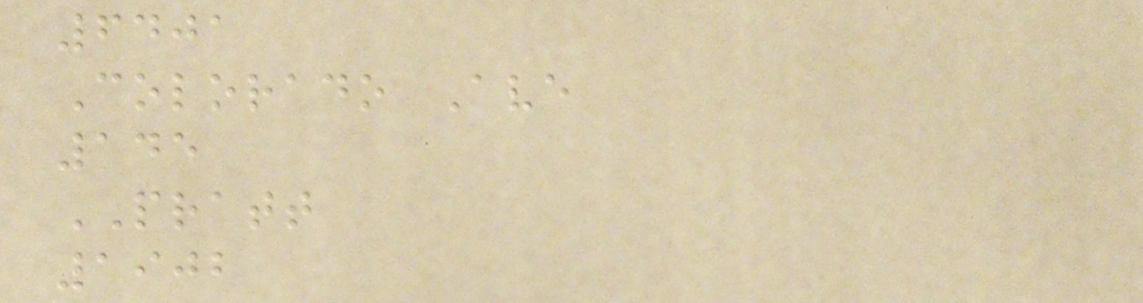6401
Colorado Ave
145
PRATT
1902
